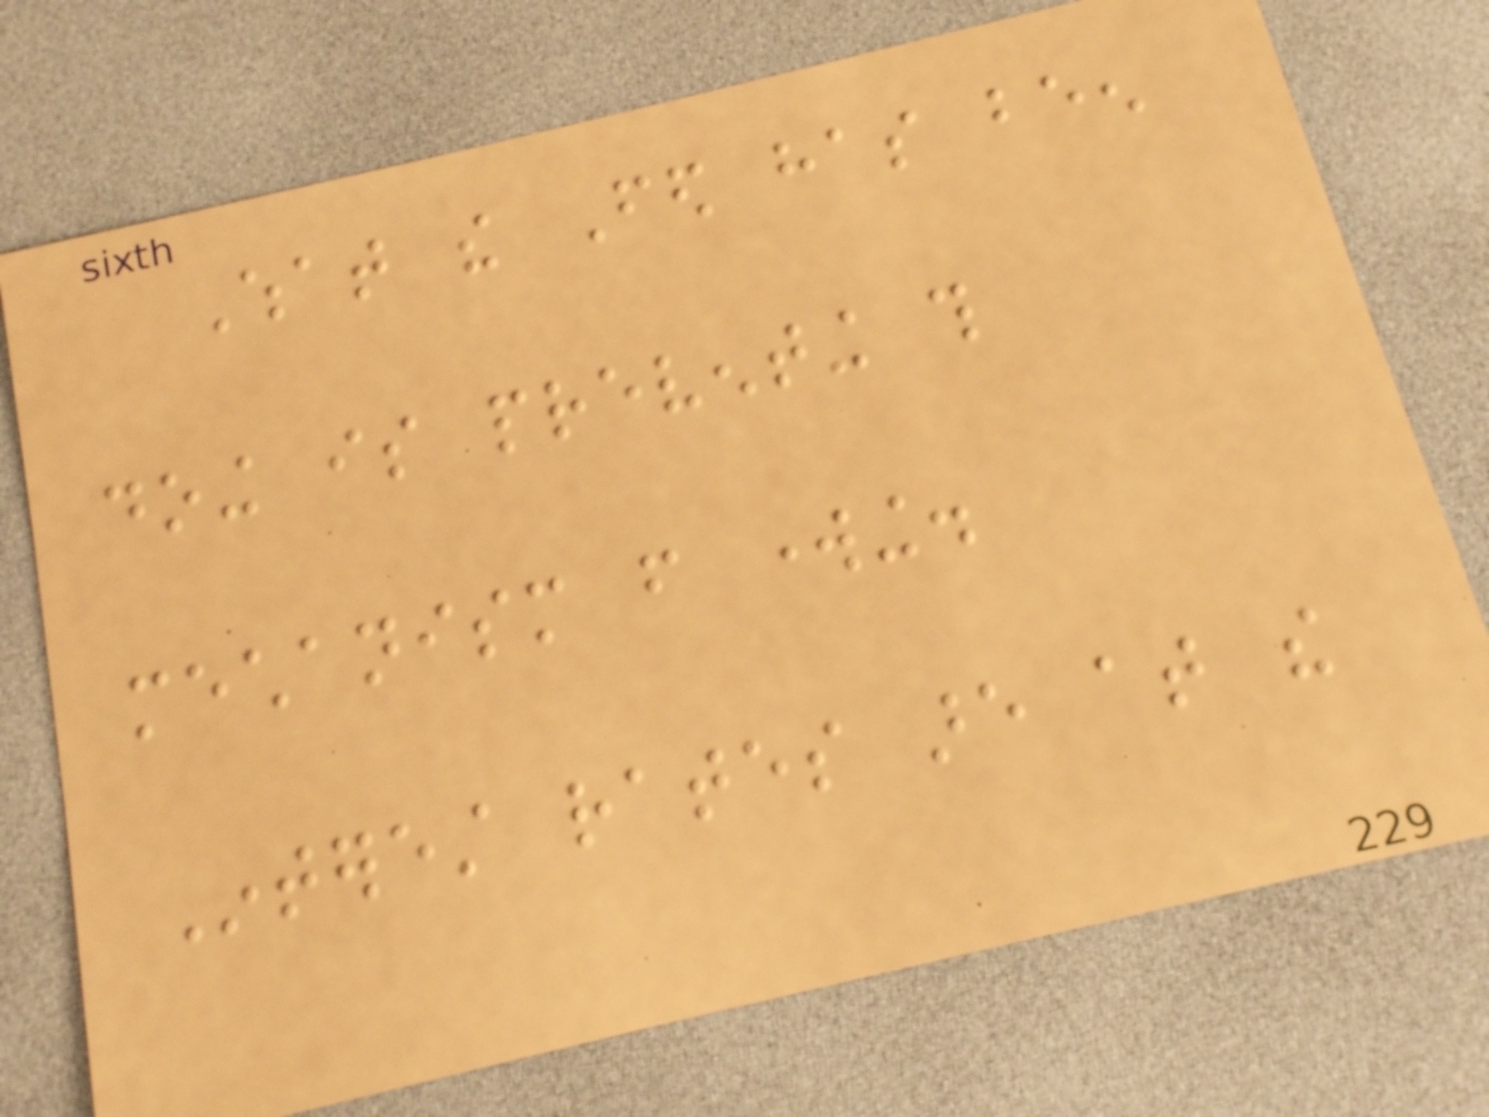What the Fed has been
doing is preventing this
mechanism from working.
Interest rates are at the
